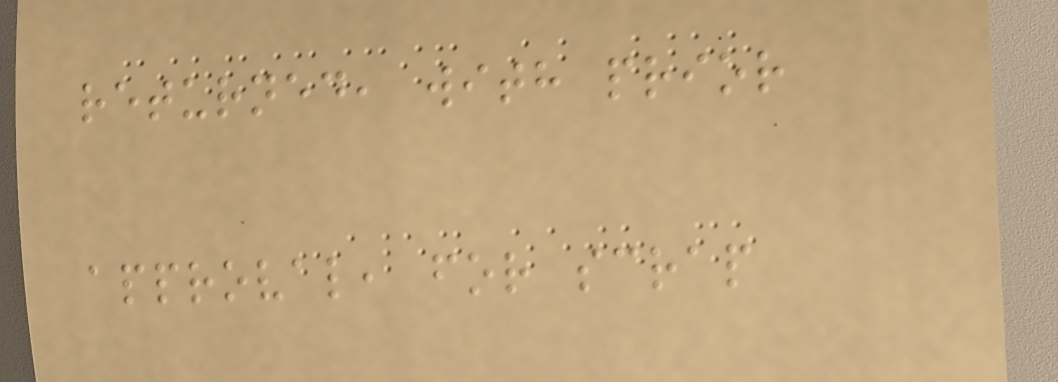returned, with prior
approval, for scrap
